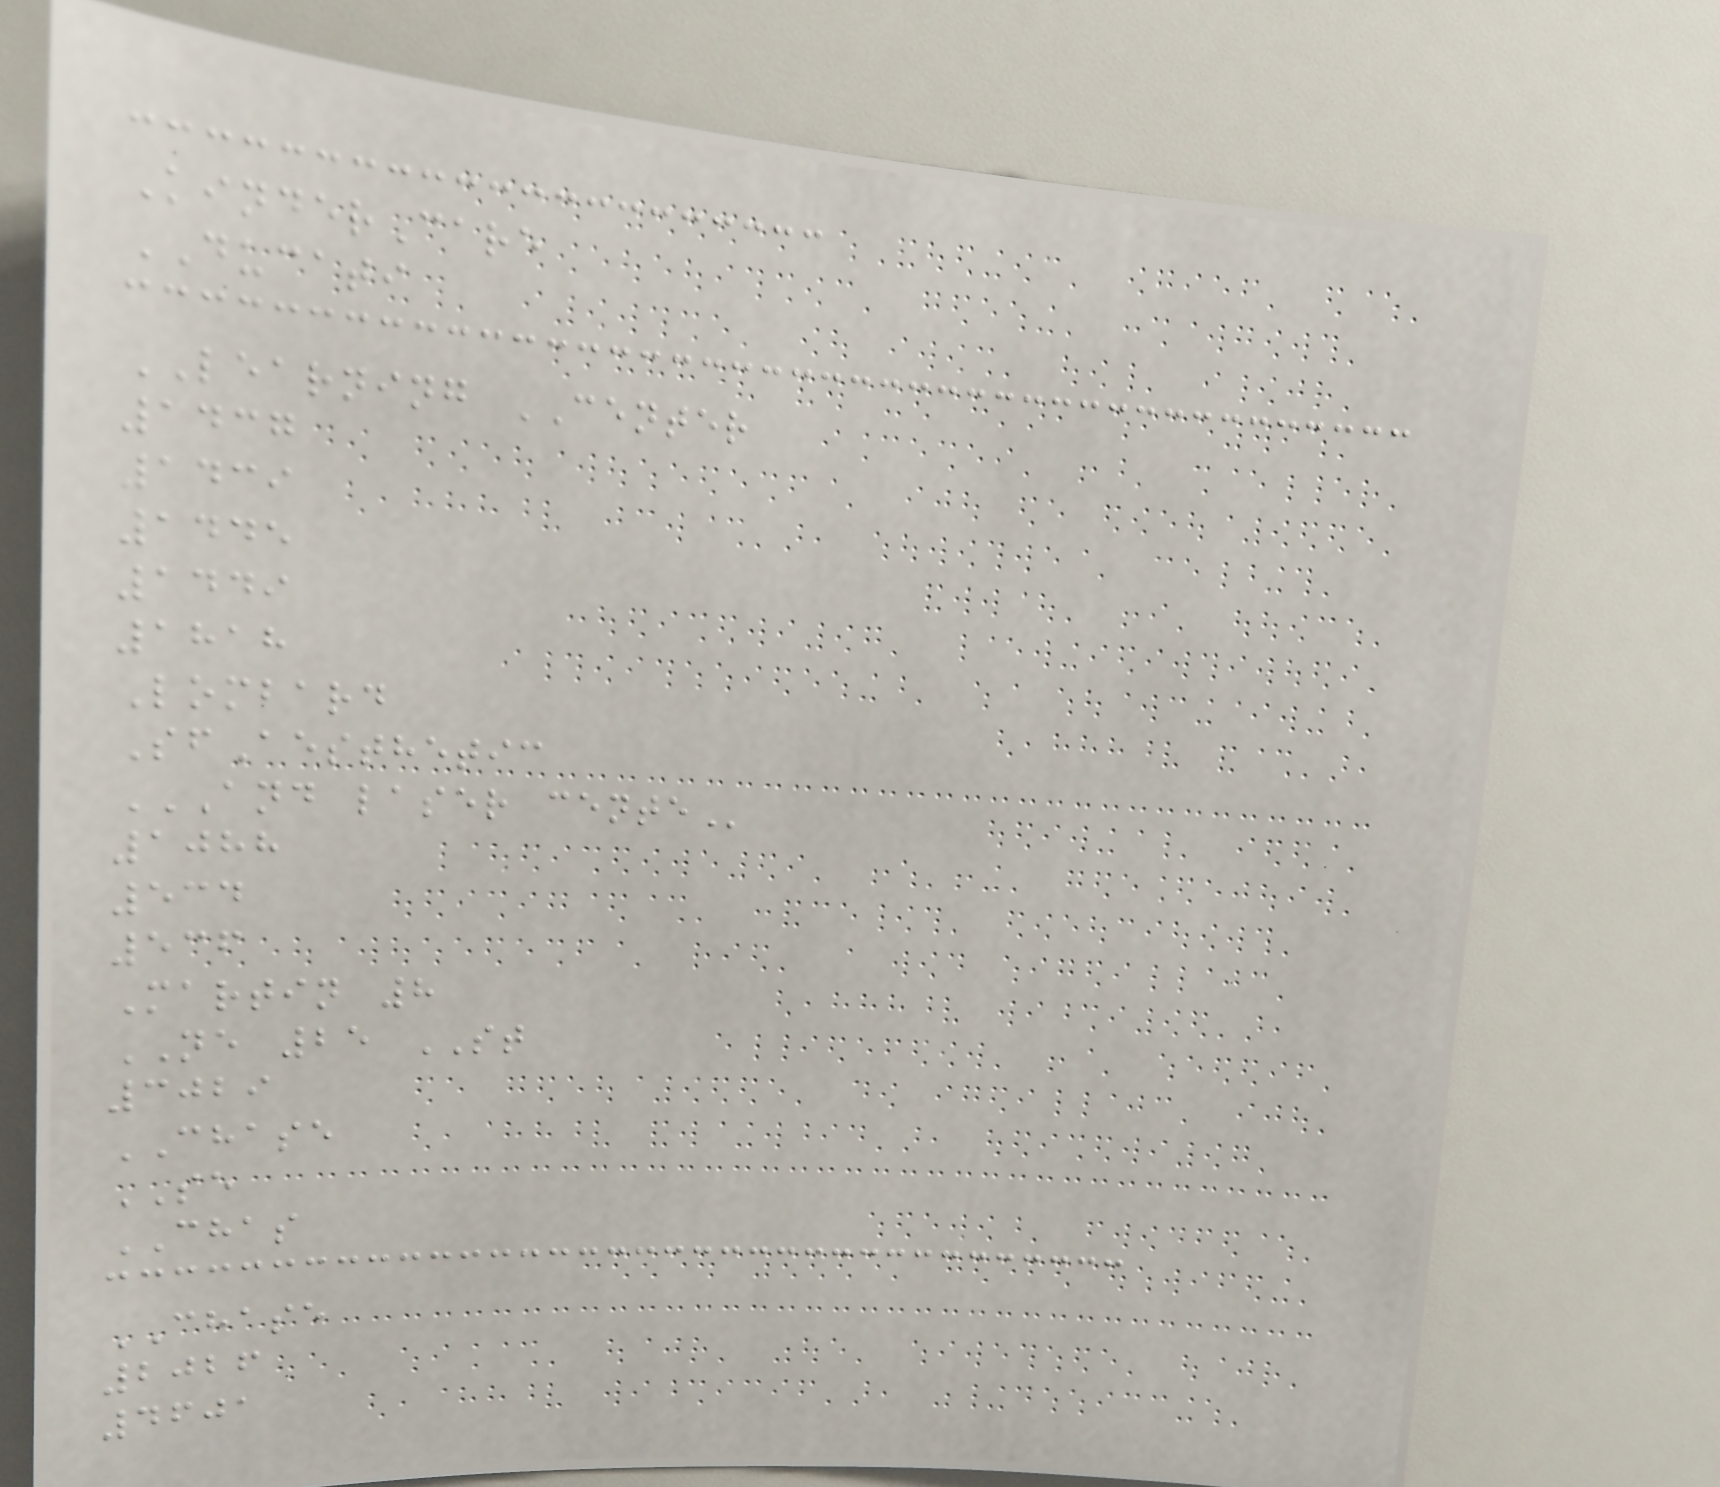KinderCare
DUCATI
LEARNING CENTER
1437
1439
1445
1449
1818
Lombard
SfAesthetic
AND LASER CENTE
1088
534
536
Martin 8
NE 25 ST
3029
CHASE
SE
CHAS
CHASE
2026
4601
